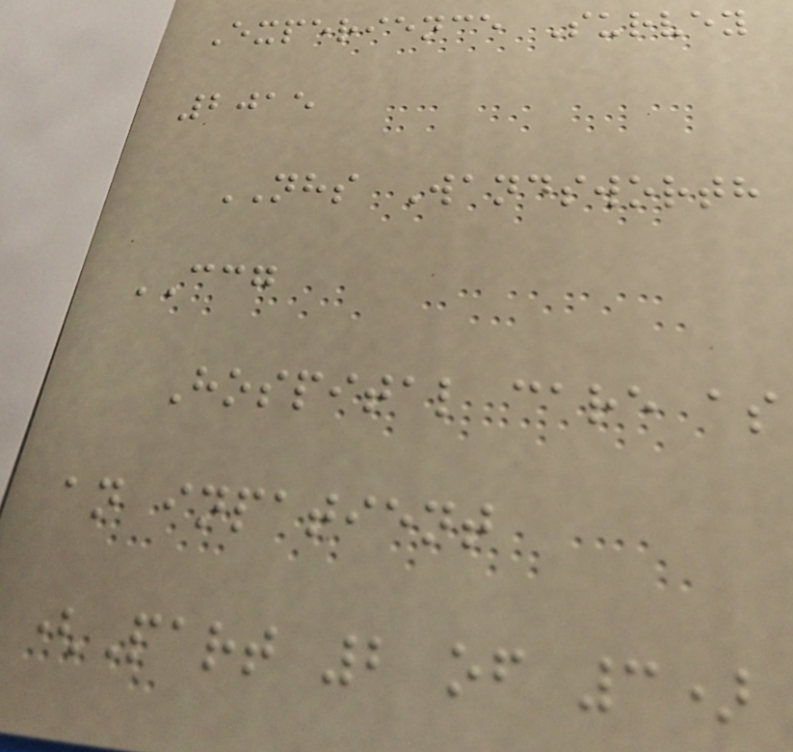Experience Survey
2015
NHS Wandsworth
CCG
Hospital care as
an inpatient
(Part 2 of 3)
